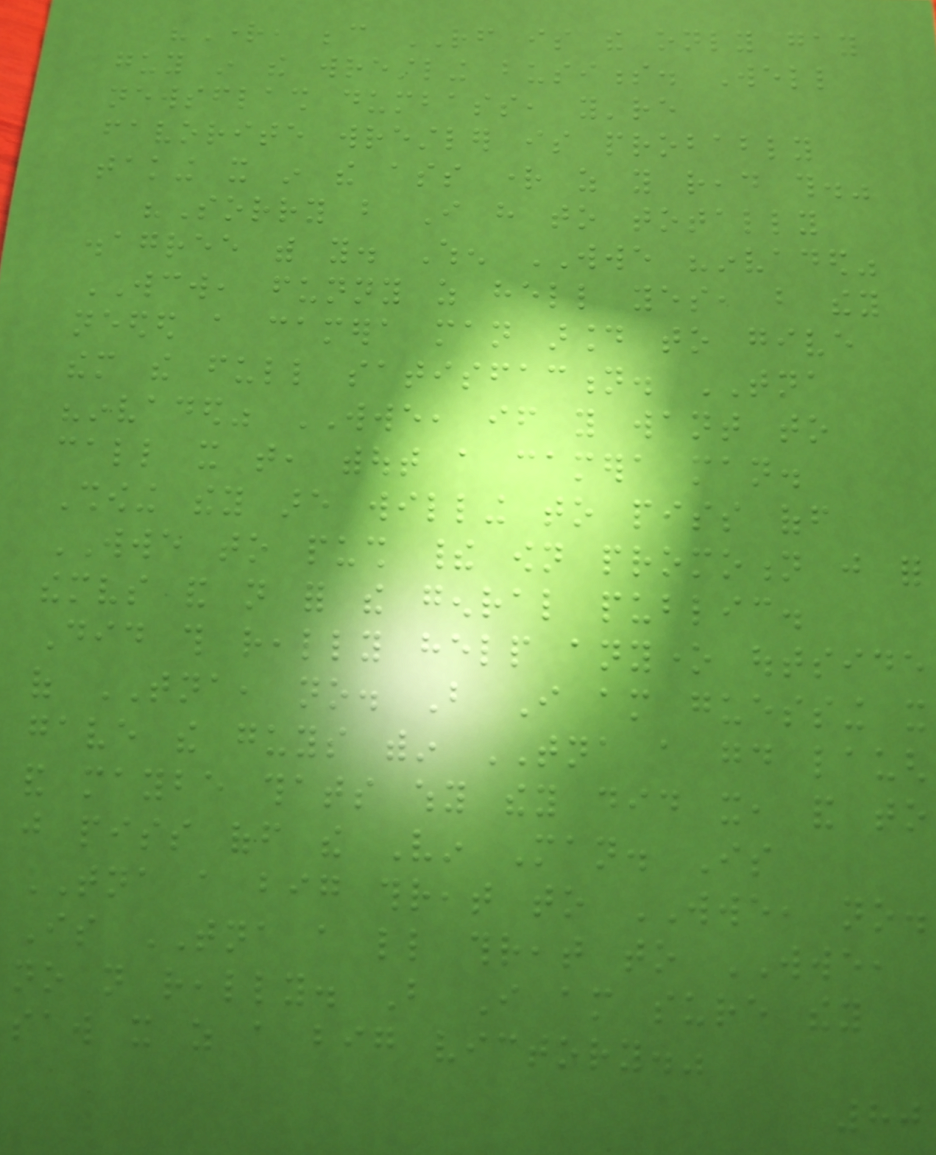"Right, because RF is the only gay
guy in the wrestling business. Well
newsflash dumbass, you're
favorite wrestler is probably
taking it in the ass right as you read this."
"Sorry but I have to totally
disagree with you. When WWE "invaded"
WCW, funny as hell yes, but they
needed a camera man around to give
them the full satisfaction. TNA
"invaded" WWE, if you want to
call it that, without a camera man.
Showing they are willing to piss off
WWE to push their own promotion just for
themselves and not for the genral public.
Did this really help anyone outside
of TNA, no. But I am guessing it
gave the guys within TNA a good laugh
and maybe thats why they did it, and to
just piss off the Vin Man. Is
TNA a big threat to WWE, no.
Is TNA a little threat to WWE,
no not really. But I am sure they
saw it as a big victory."
80
